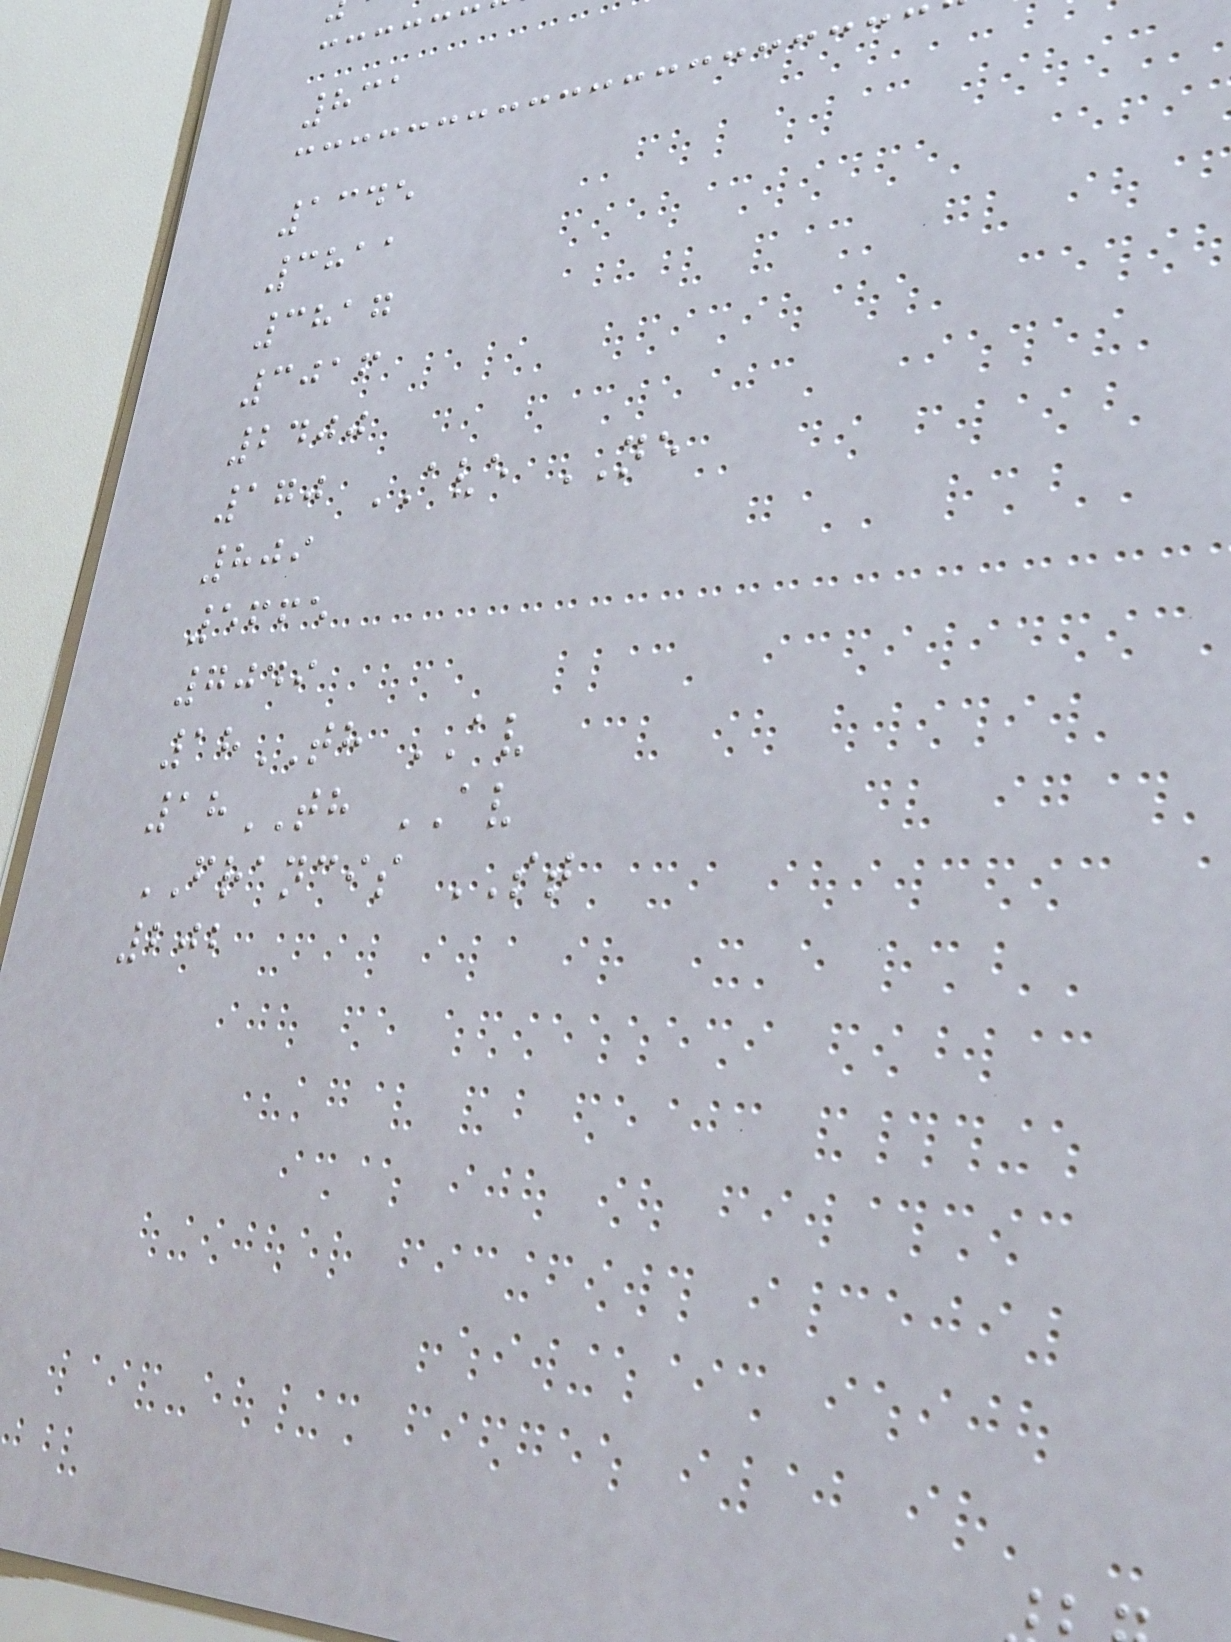831
1345
3811
3817
3016
2400
170 AVE NE
809
5665
7049
18TH AV
18TH AV
FRANCIS ST
202
